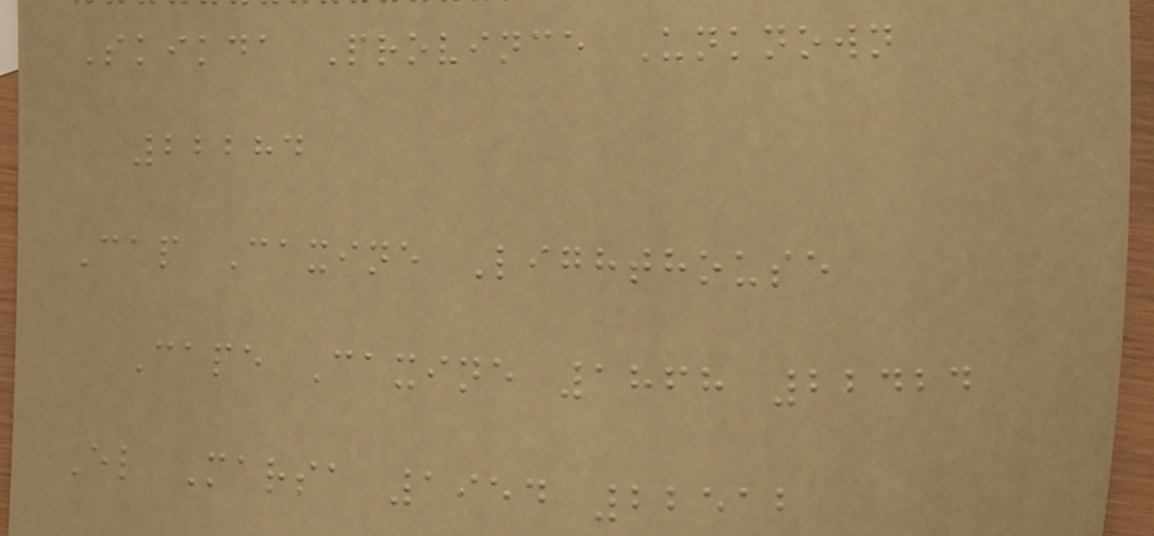Skikda Province Unknown
22284
Cap Caxine Lighthouse
Cape Caxine 1868 22424
El Marsa 1954 22512
